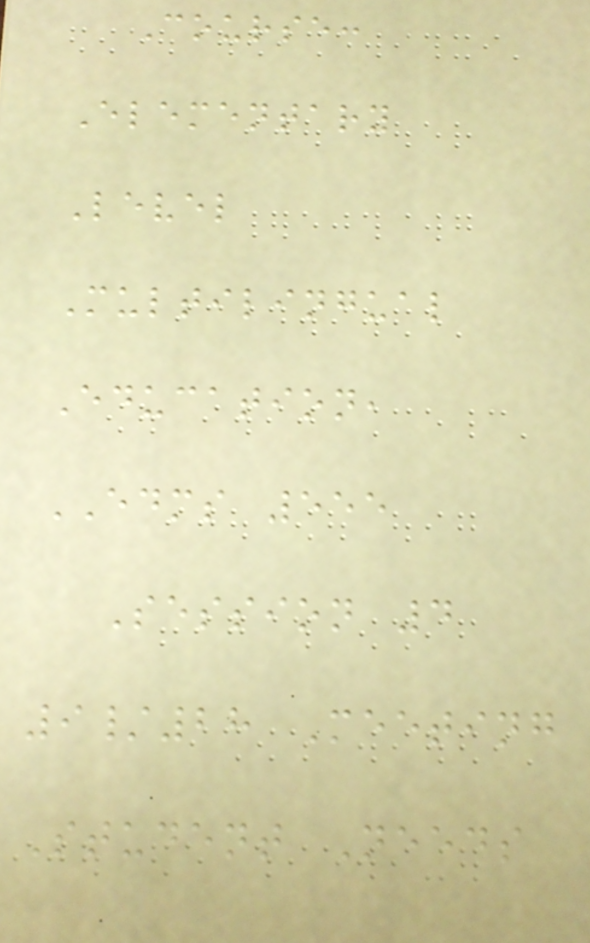Course:
Elementary
Level
Multilingual
Education,
EDMS 555
Session 4
9/28 Meeting
Student Needs
